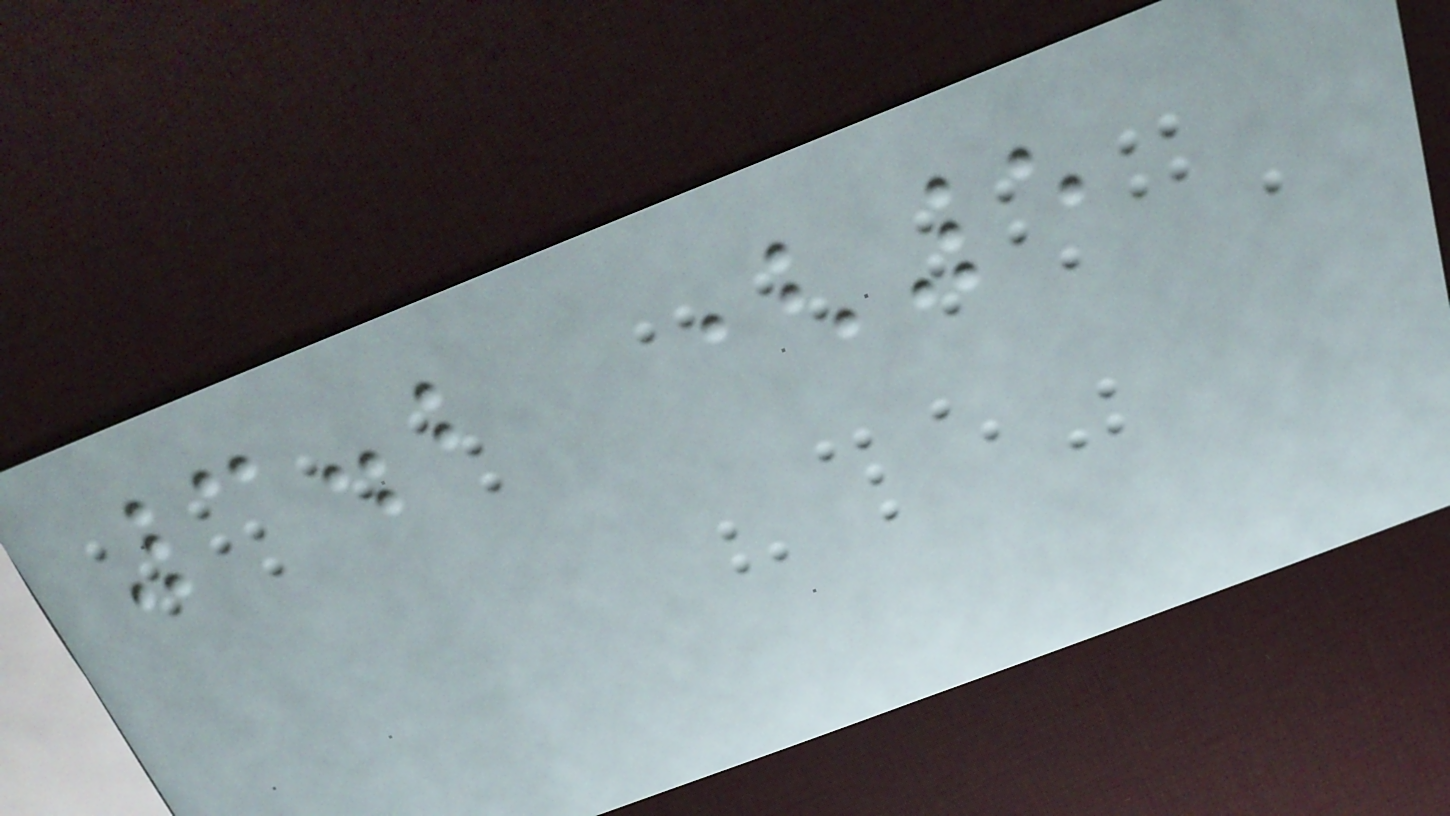3.2 (5
